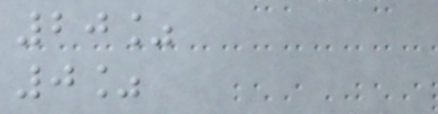20%
0%
